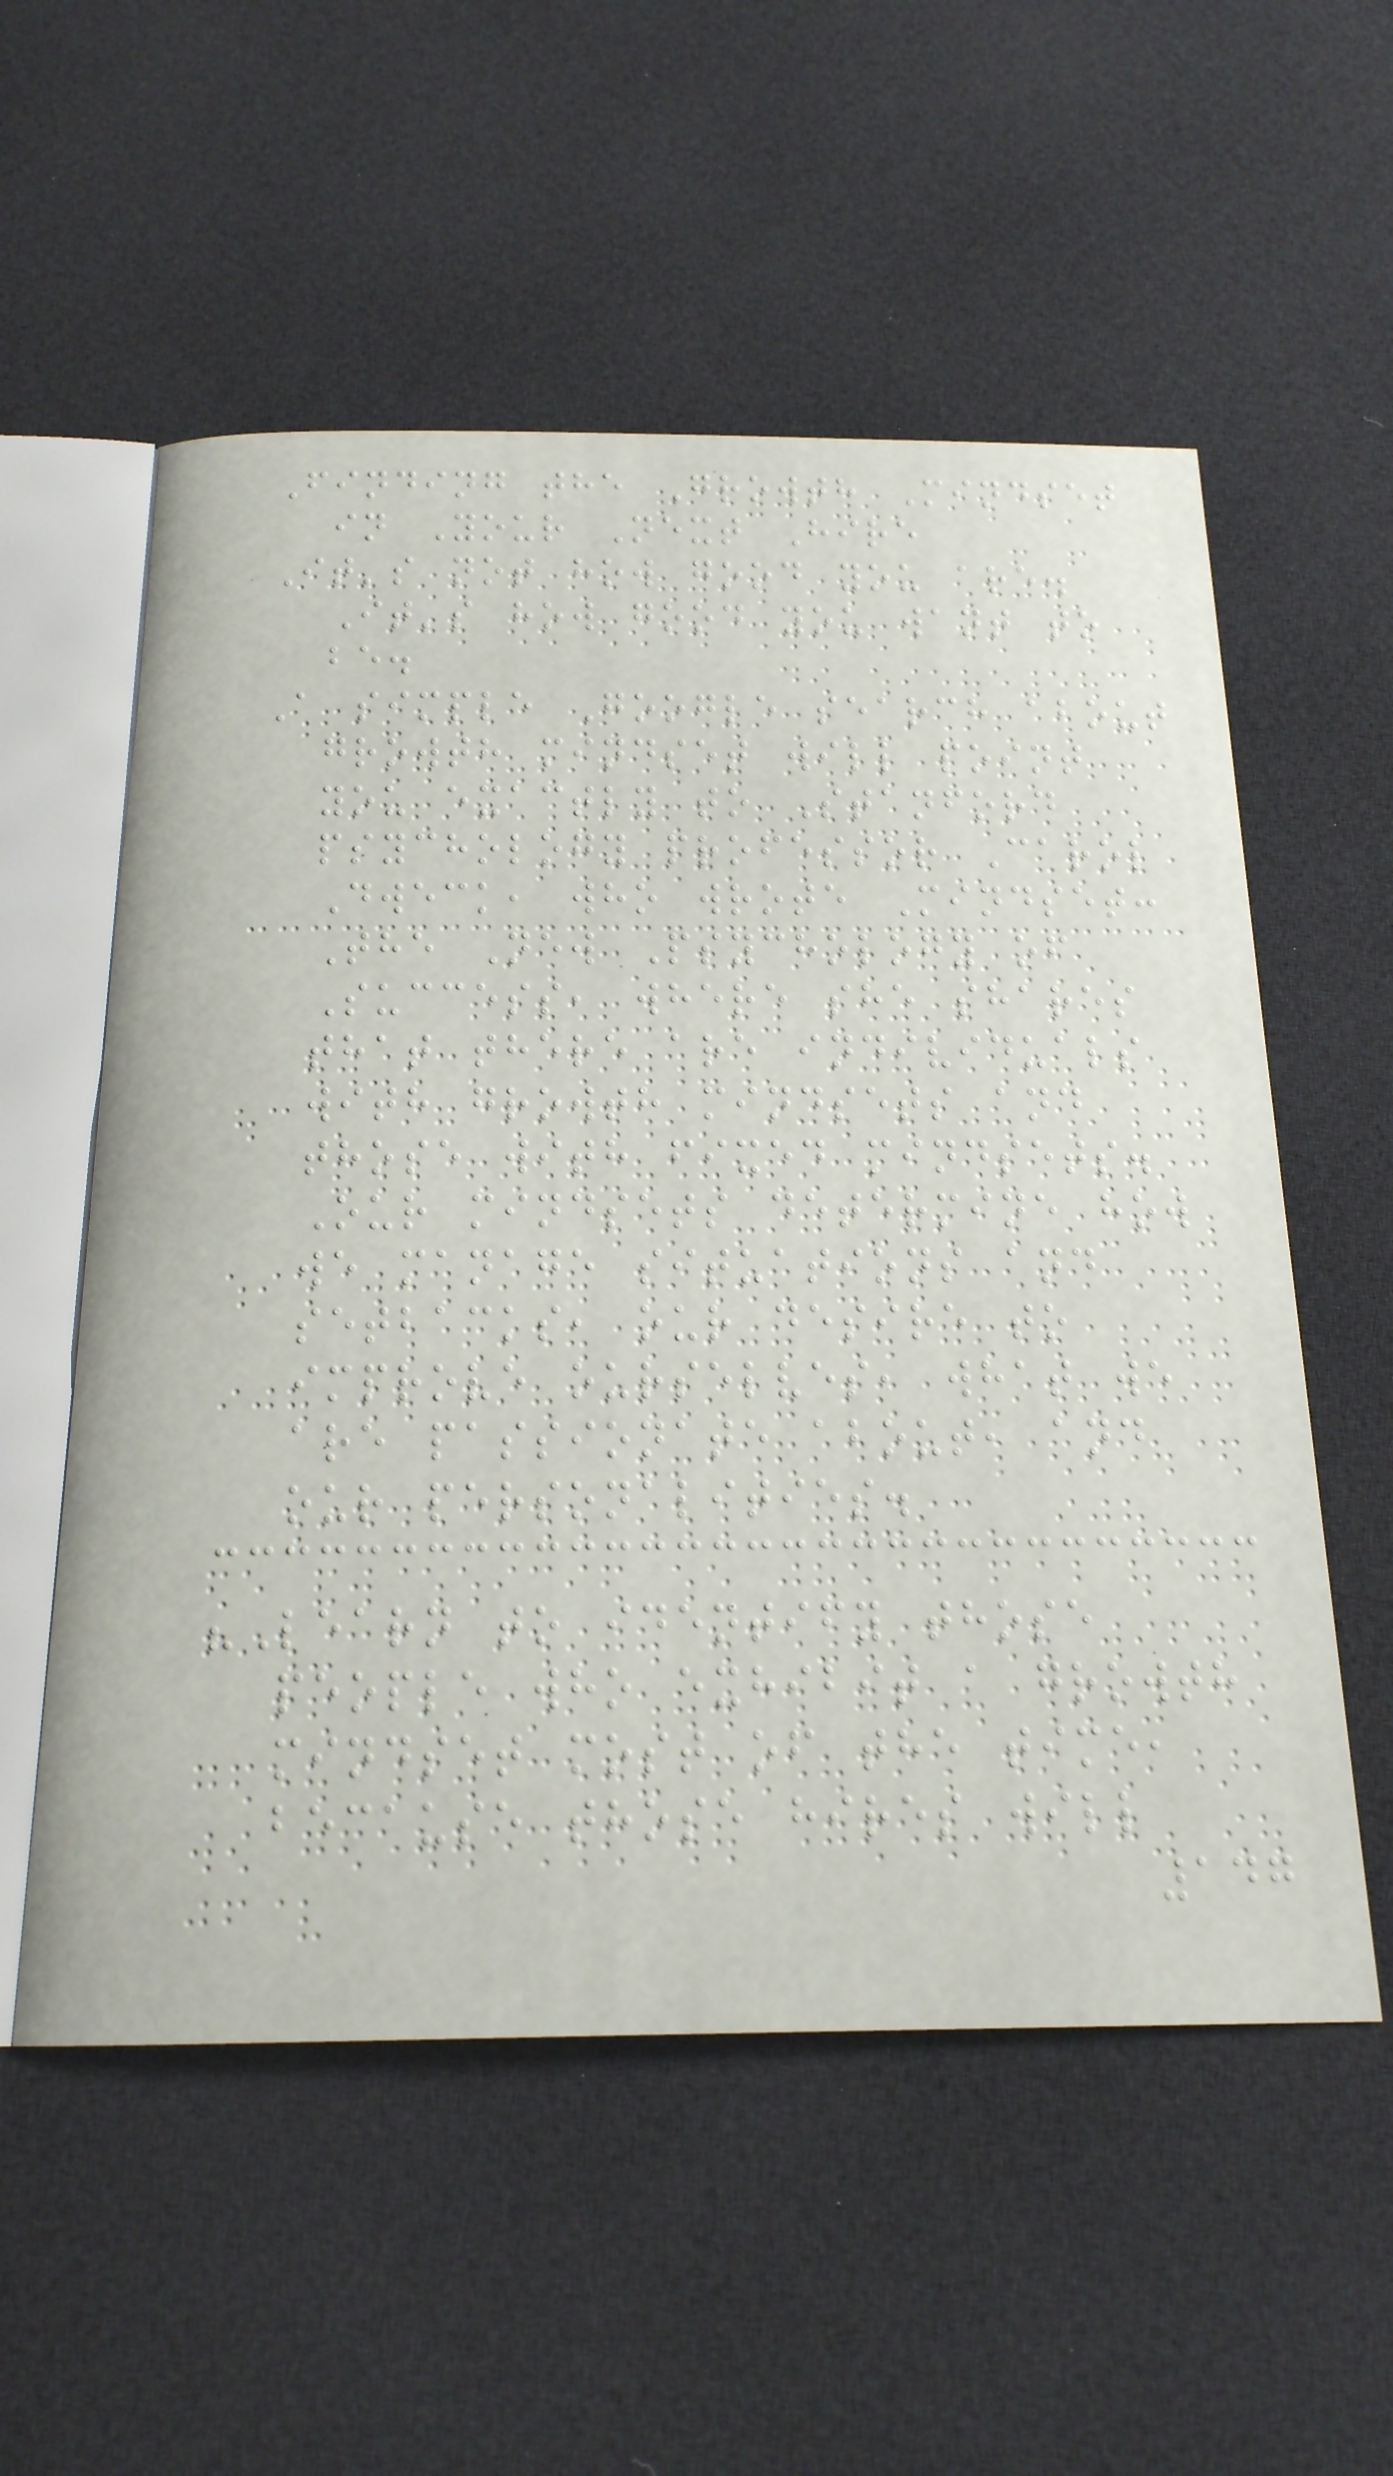Finding the Growth Mindset
in Your Next Hire
It's not how good you are.
It's how good you want to
be.
A simple Google search about
growth mindset will point
you exactly to Stanford
psychology professor Carol
Dweck, who wrote Mindset:
The New Psychology of
Success, where she shares
that there are individuals
with growth mindsets and
those with fixed mindsets.
Our mindsets determine how
we manage situations and
setbacks, our desire to
improve ourselves, what we
are passionate about, and
our personalities.
"Learn to identify those
people who exhibit a growth
mindset most of the time,
because those hires will
147
